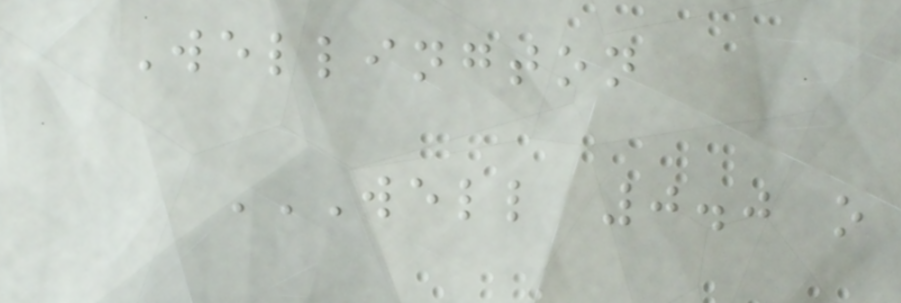Wellington
WELL 0.0 O
